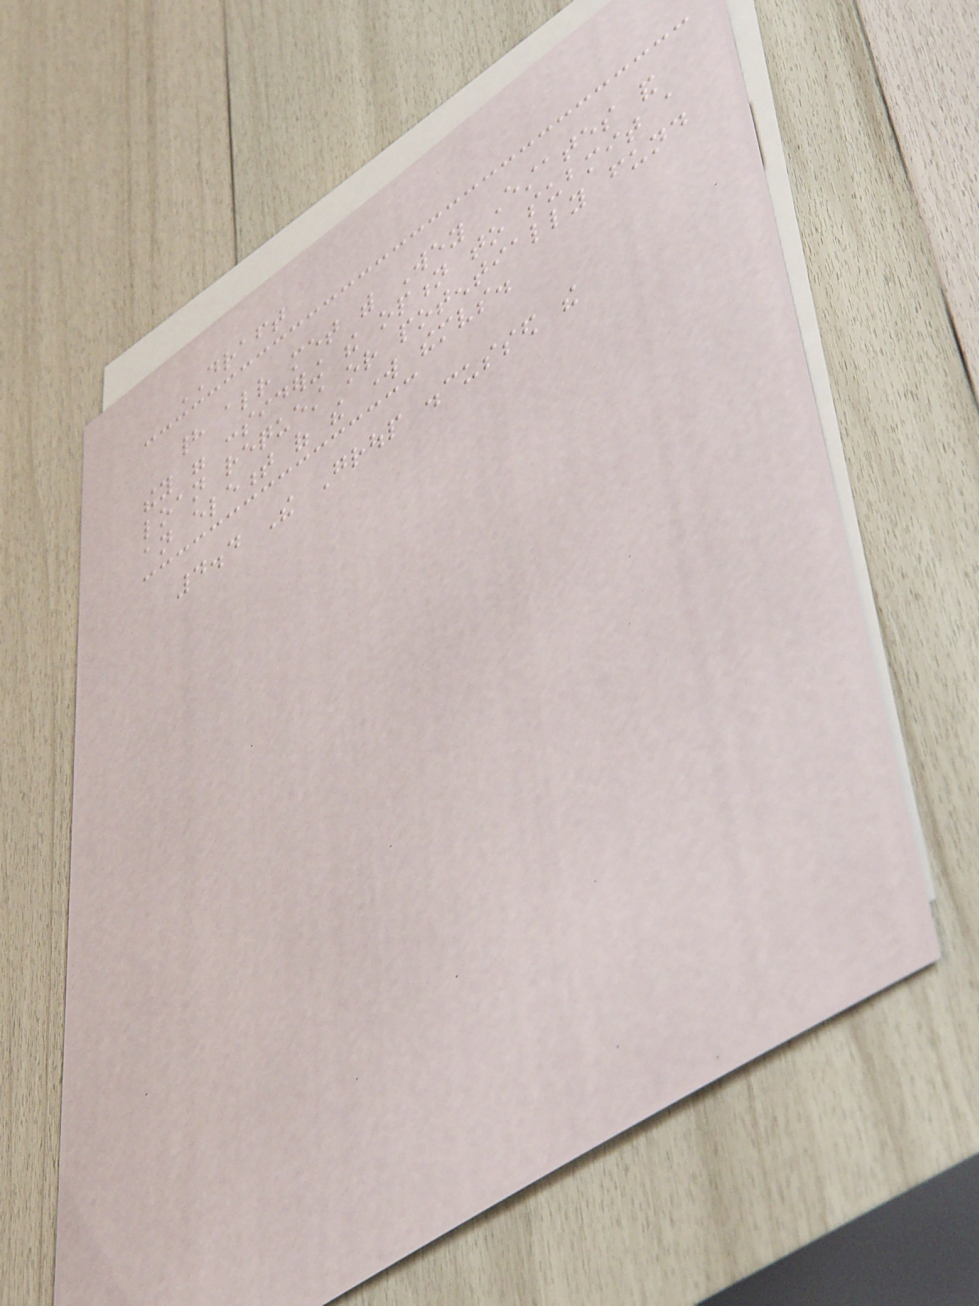DRAFT
had already met with Wey Estates and
they were considering the option to submit a
loan request or potentially fund
an element of the work themselves.
4.4 The Group discussed the
